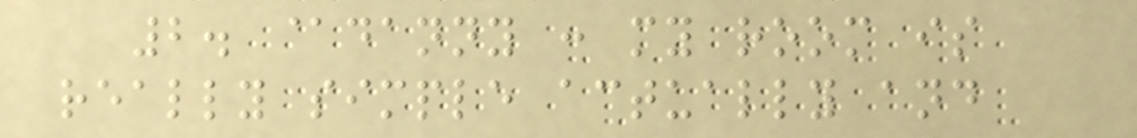2. @danny : my room is
really simple actually and
